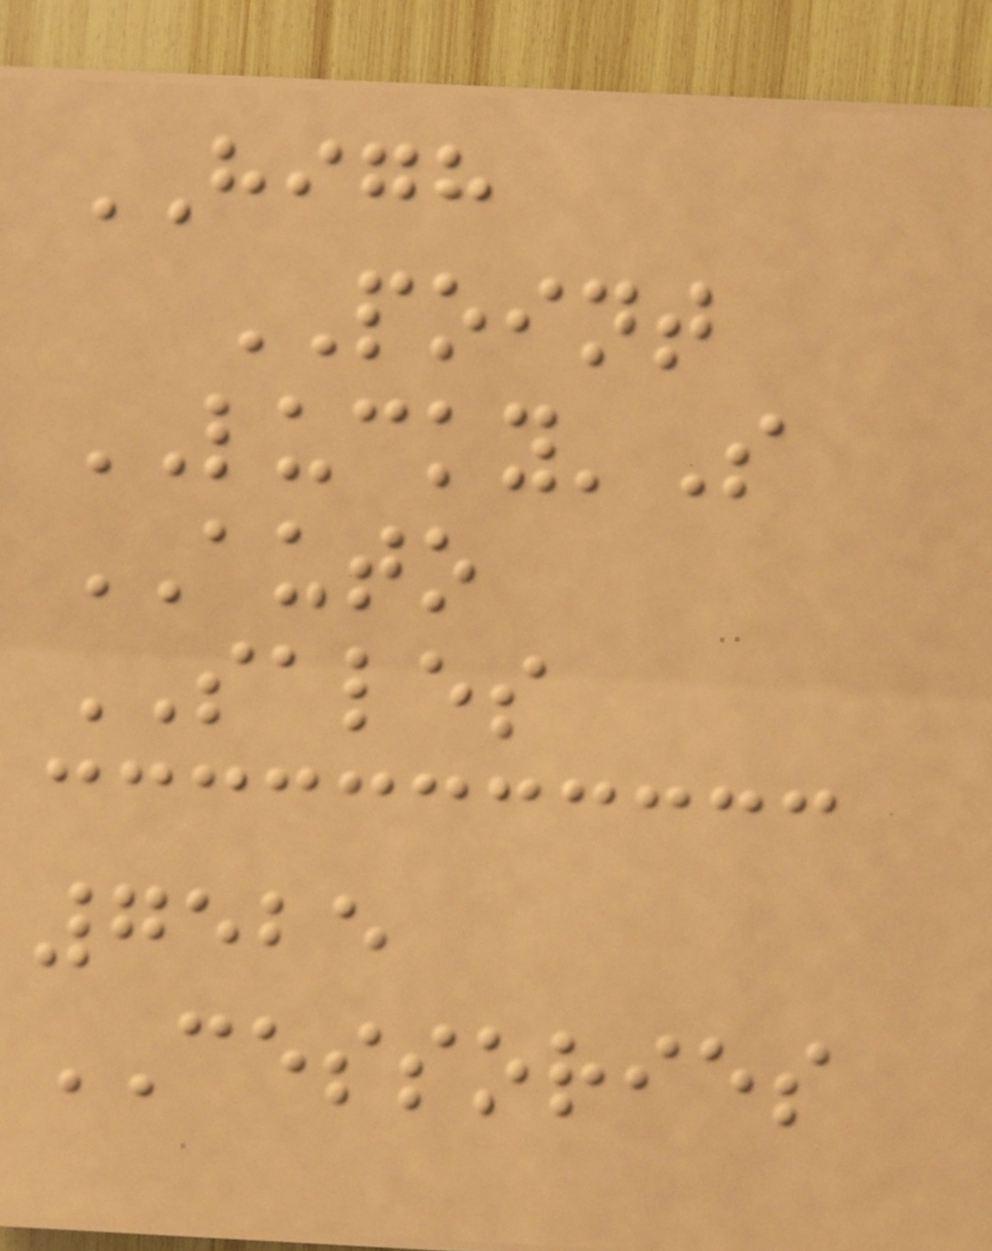HIGH
POINT
LUCKY'S
AUTO
SALES
7525
CESSORIES
